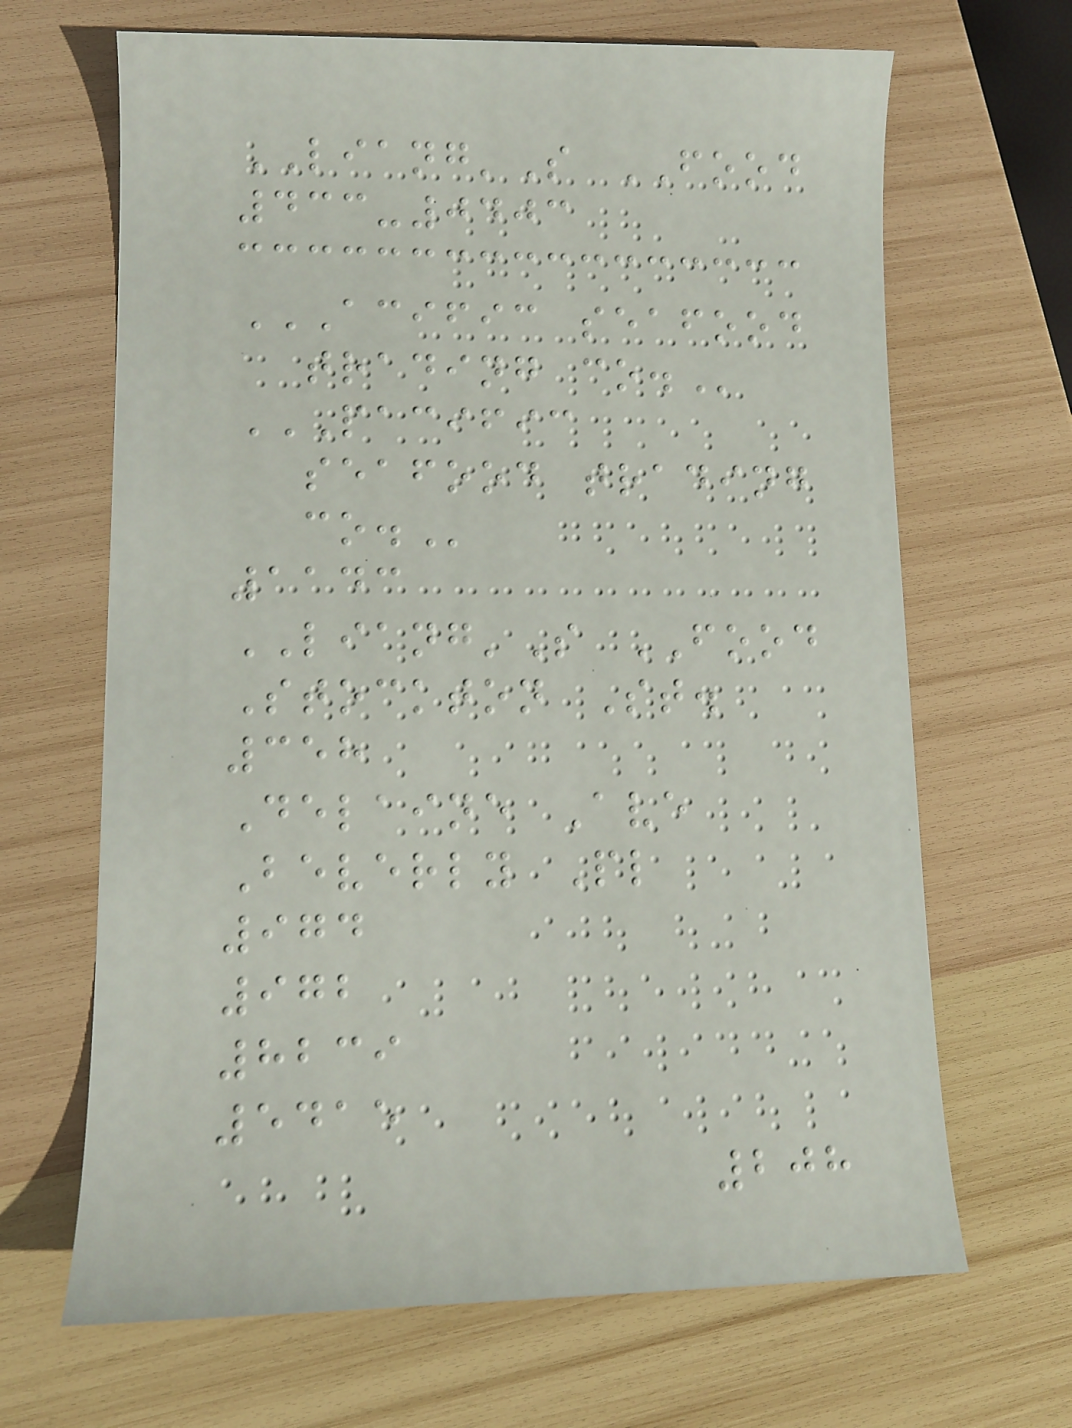LIANG'S FOOD
433-0403
ACIFIC SEAFOOD
TRADING CO.
PACIFIC
SEAFOOD TRADING
CO.
1143
LIANG'S FOOD
Stockton St.
358
Delaine Ave
Beverly Pl
974
972
8239
5415
208
